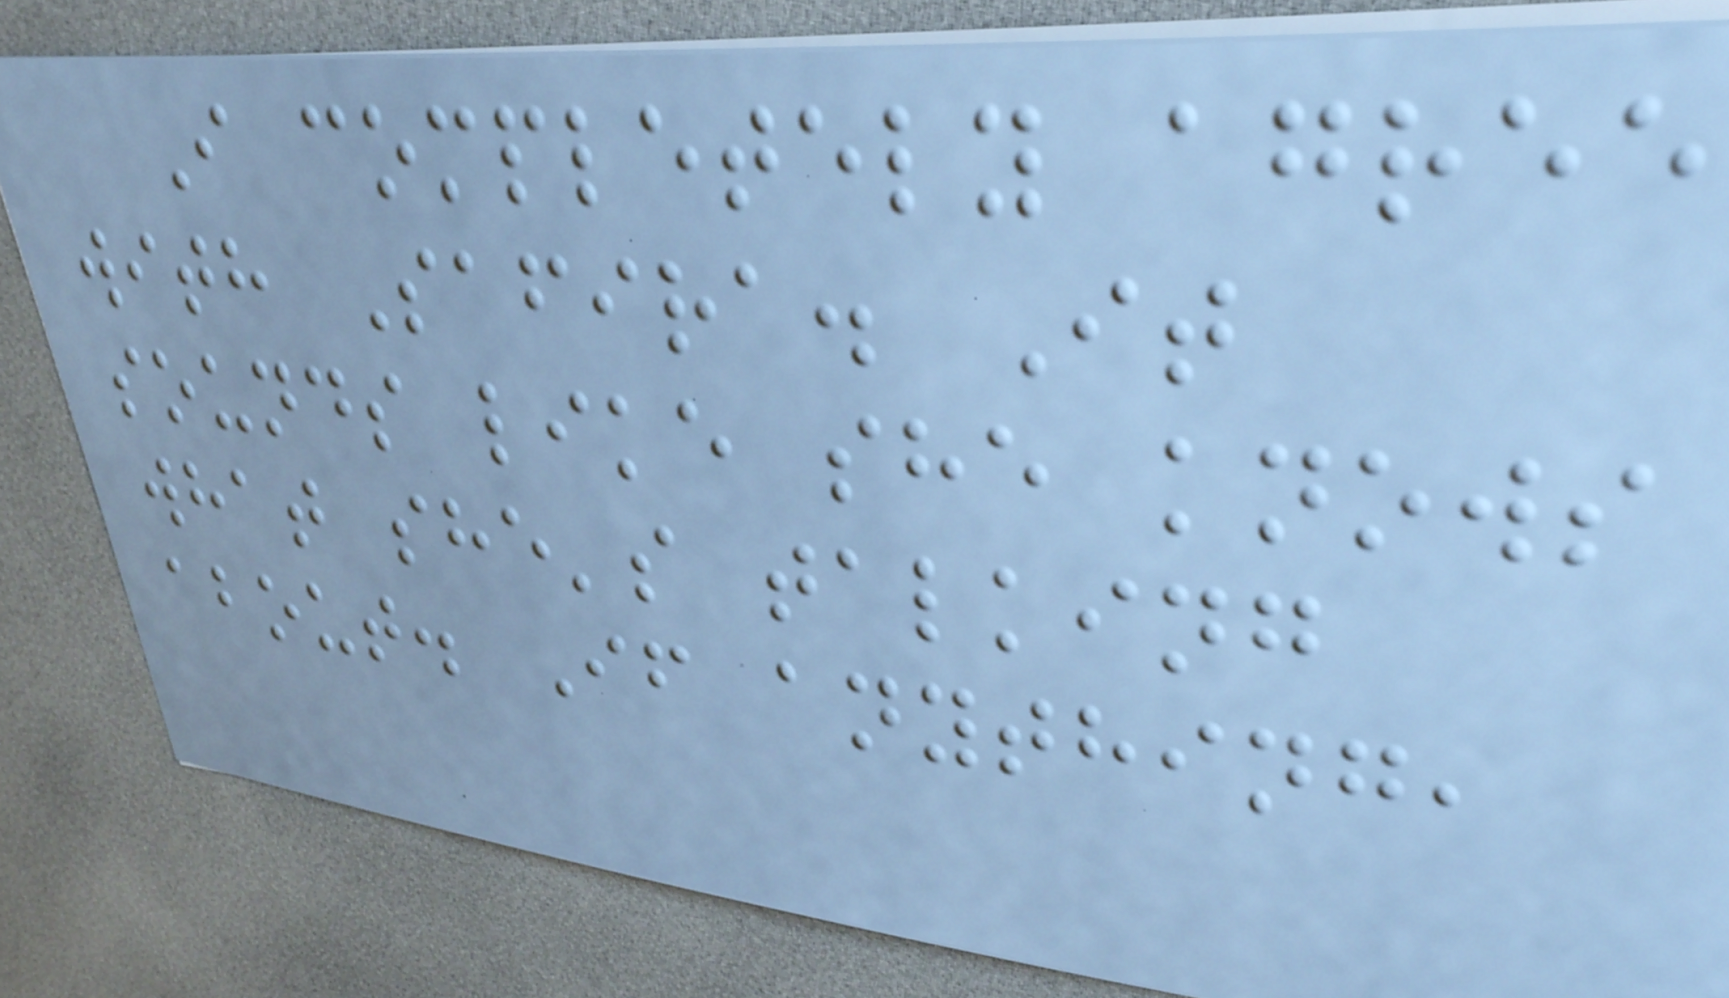I completely agree
with Safira. It
sounds like she knows
what she's talking
about. If anything,
